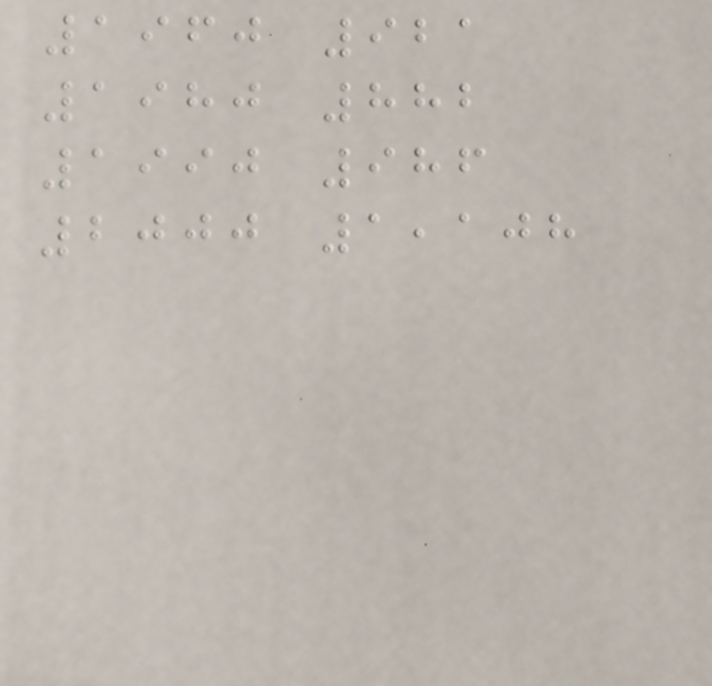1960 921
1980 882
1990 986
2000 1,108
